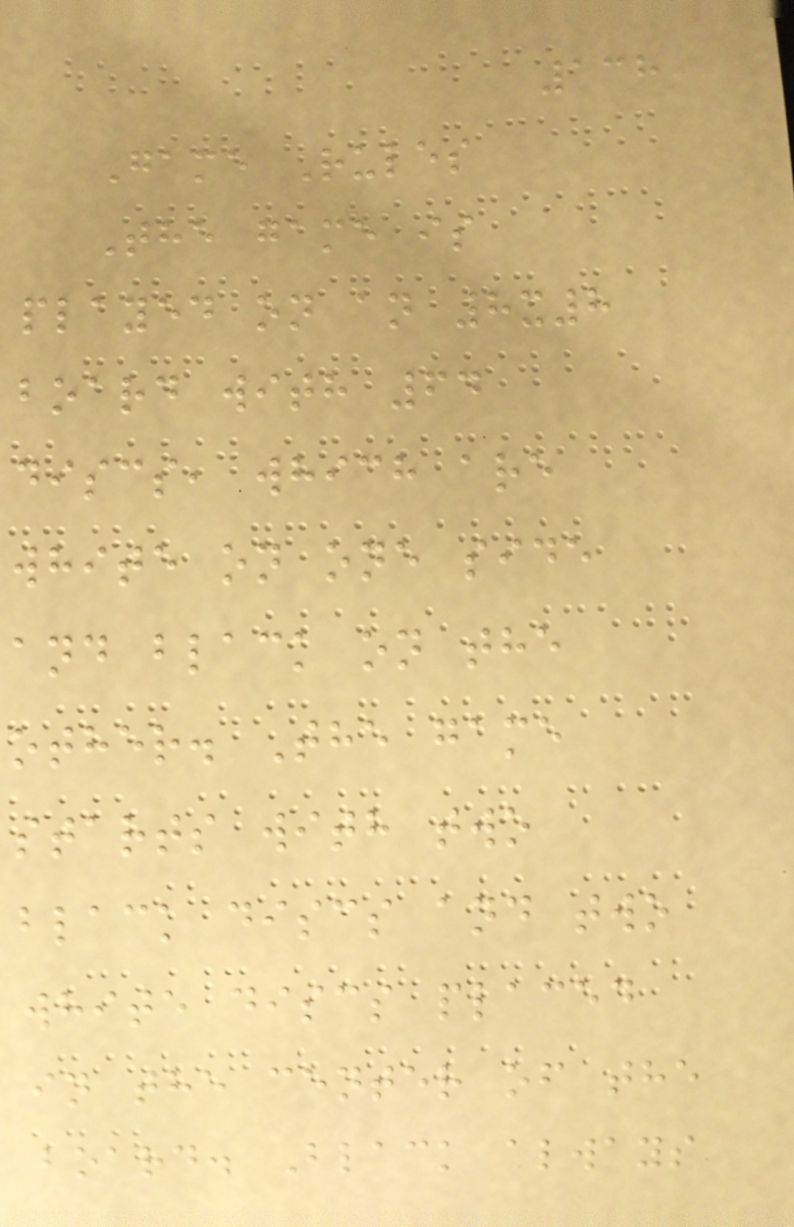138
Game Rules
The game is
played on an 8x8
board with 64
discs, which are
white on one side
and black on the
other. The game
starts with two
black discs and two
white discs placed
in the center of the
board. Black always
